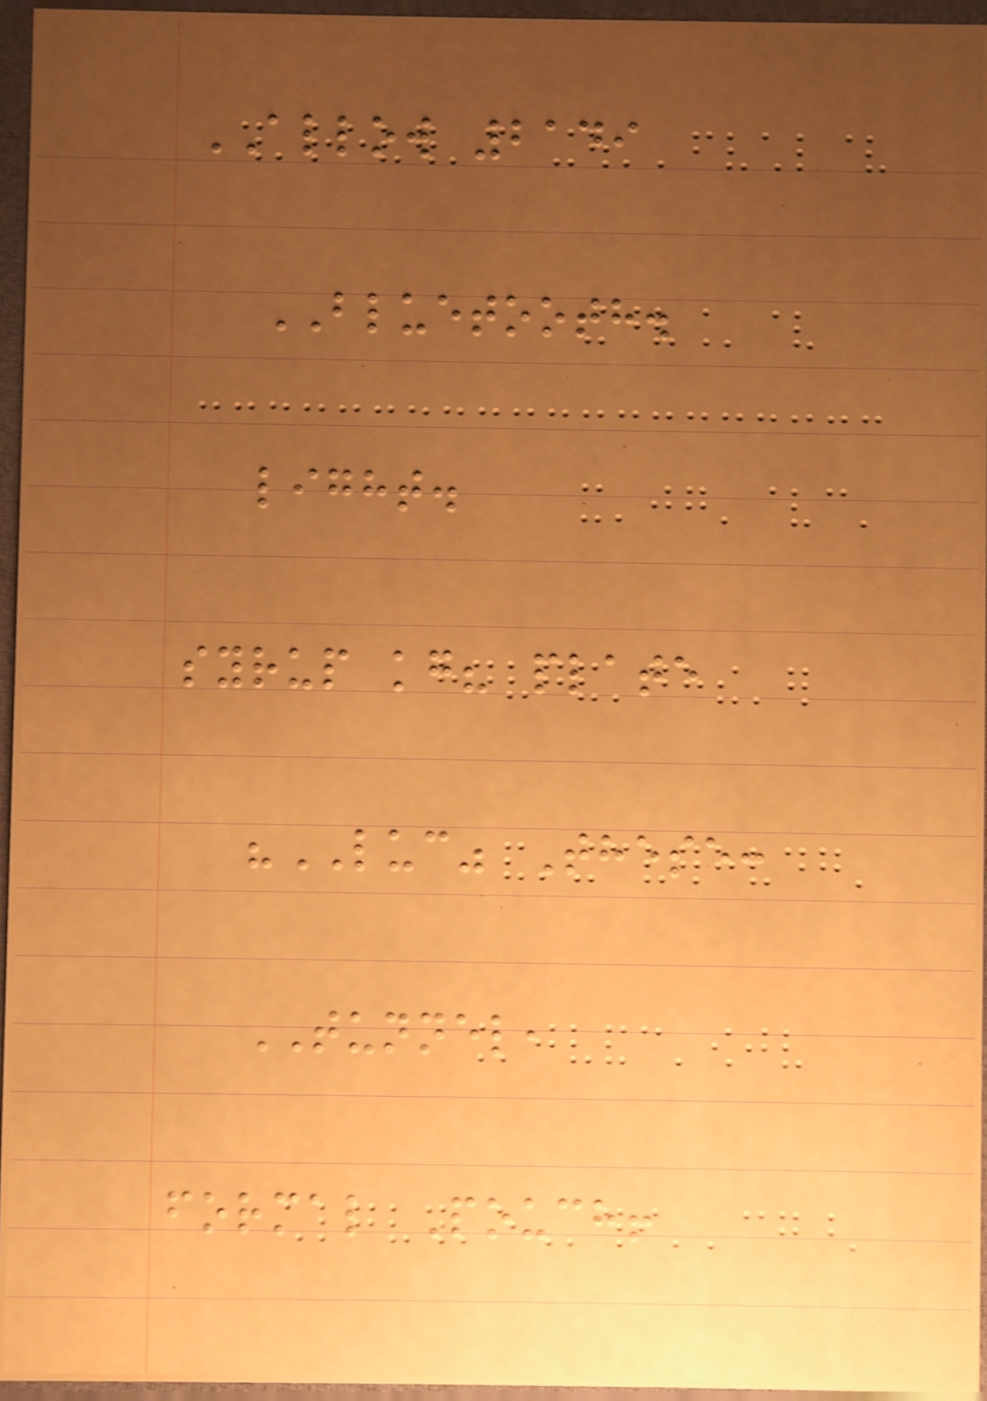ALLOW 2149
BLUETOOTH.
light.
syrup kg? plate
"LUC" These:
TUNNEL,
formal Pouch!
